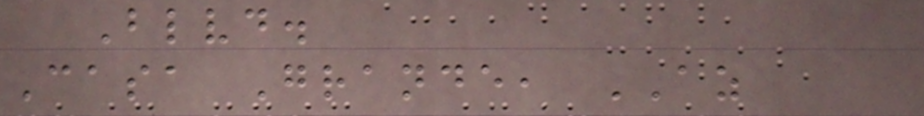Blvd.
Casa Grande, AZ
